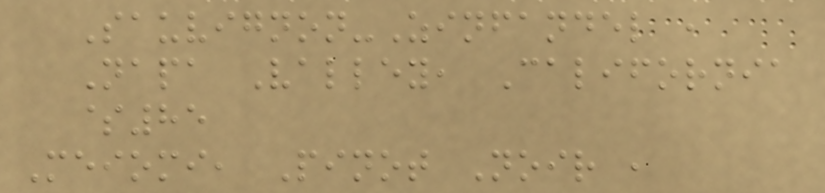Sauvignon-Zinfandel ,
Napa Valley, California
$85
Meiomi, Pinot Noir ,
